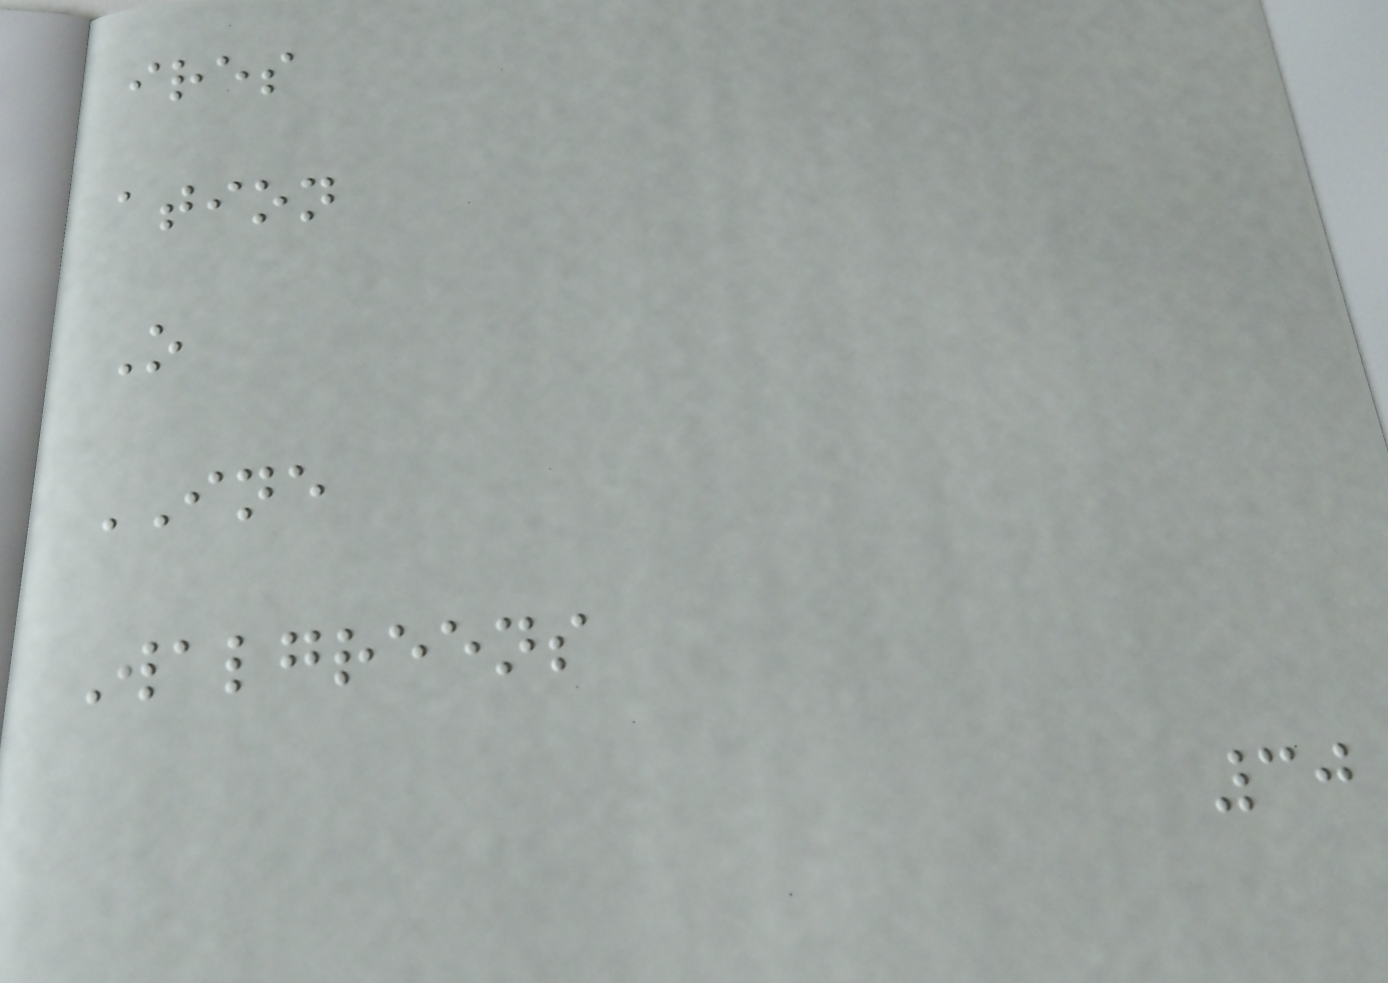ires
ation
O
INE
Walgreens
30
